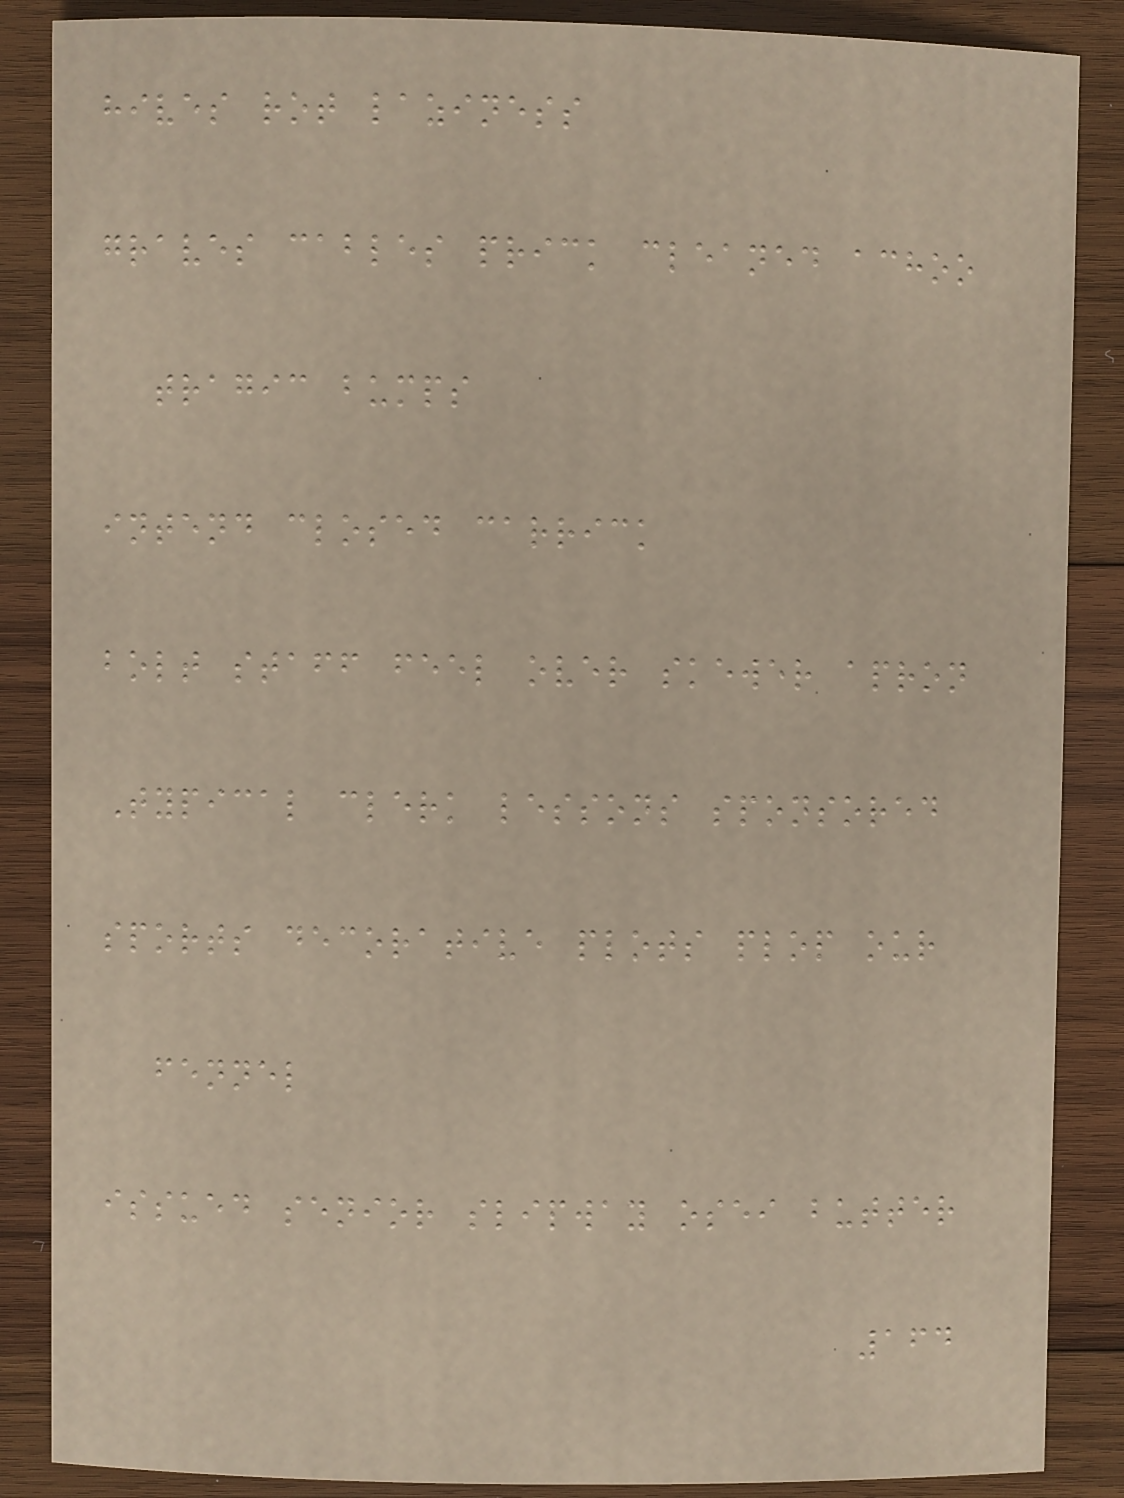hives rot laziness
graves cables prick cleaned achoo
tragic bumps
intend closed carrick
bolt staff feel over skewer apron
Typical clerk lessons sponsored
sports decorative plots plop our
fennel
issued senior slipway osei butter
164
